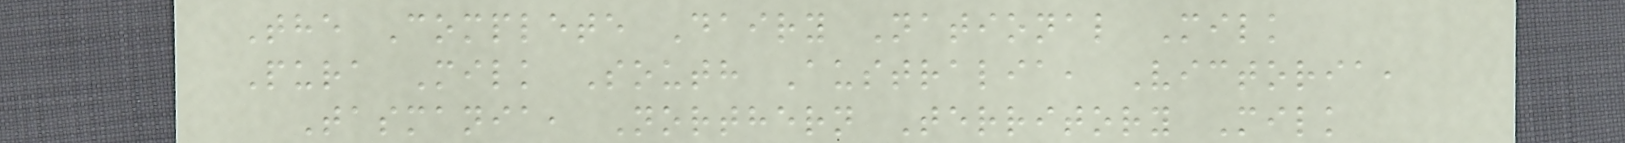The Complete Dairy National Milk
Pura Milk South Australia, Victoria,
Tasmania, Northern Territory Milk
